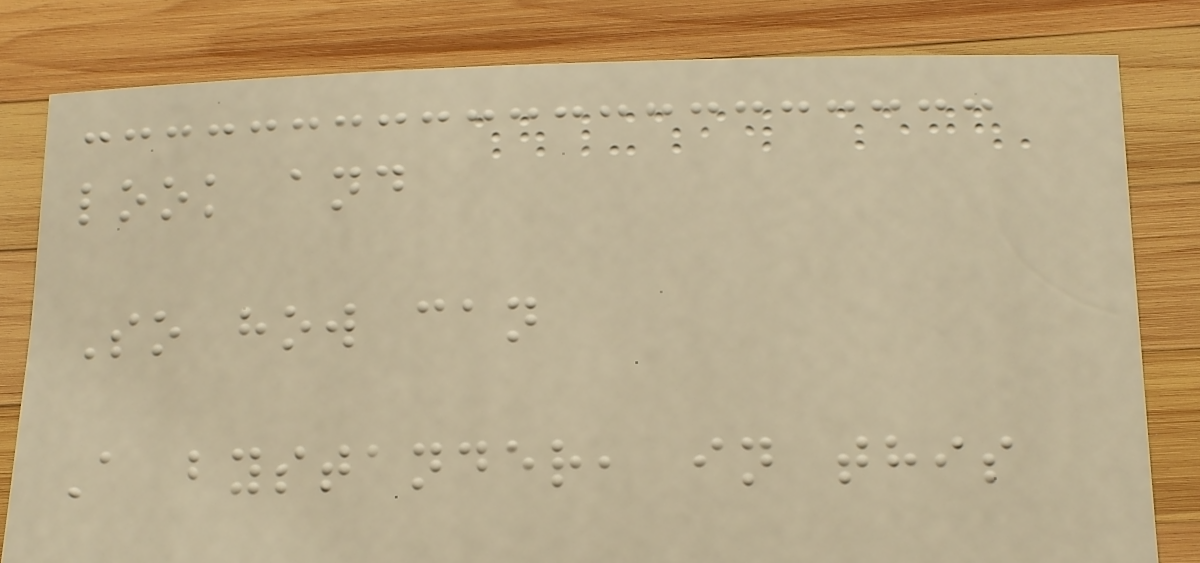look and
So how can
A bystander, in this
